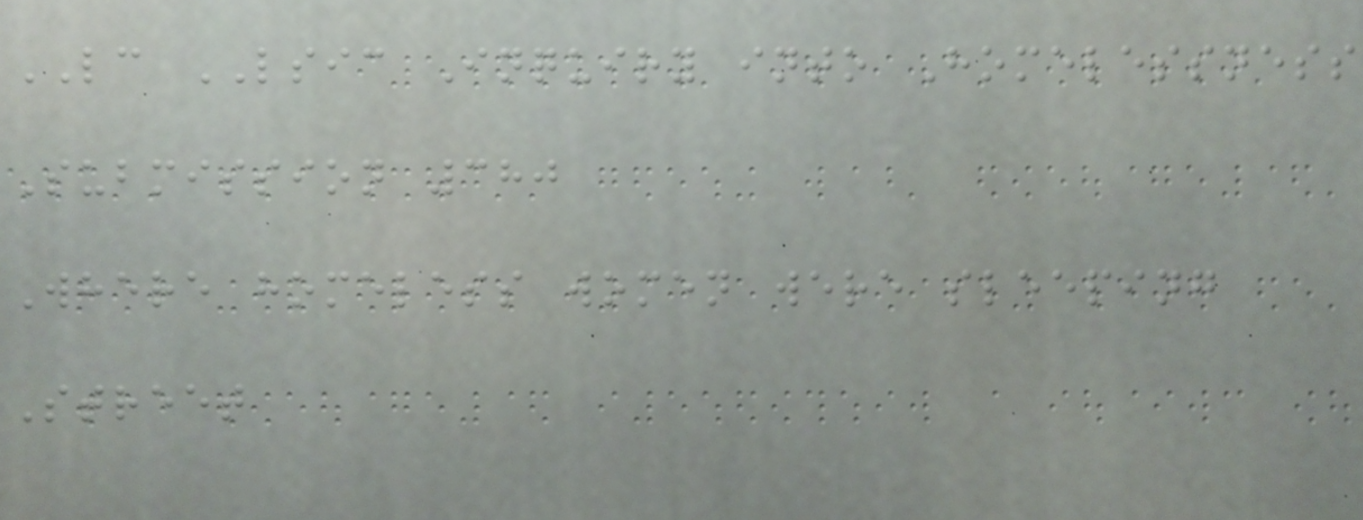LC LSIC Inquiry into Homelessness
Submission 380
Where homeless women were sleeping
Street
